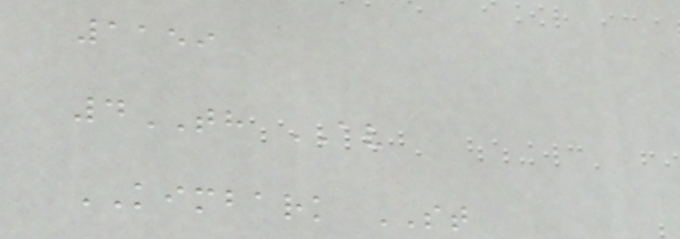1159
4TH AV
KIMBARK ST
